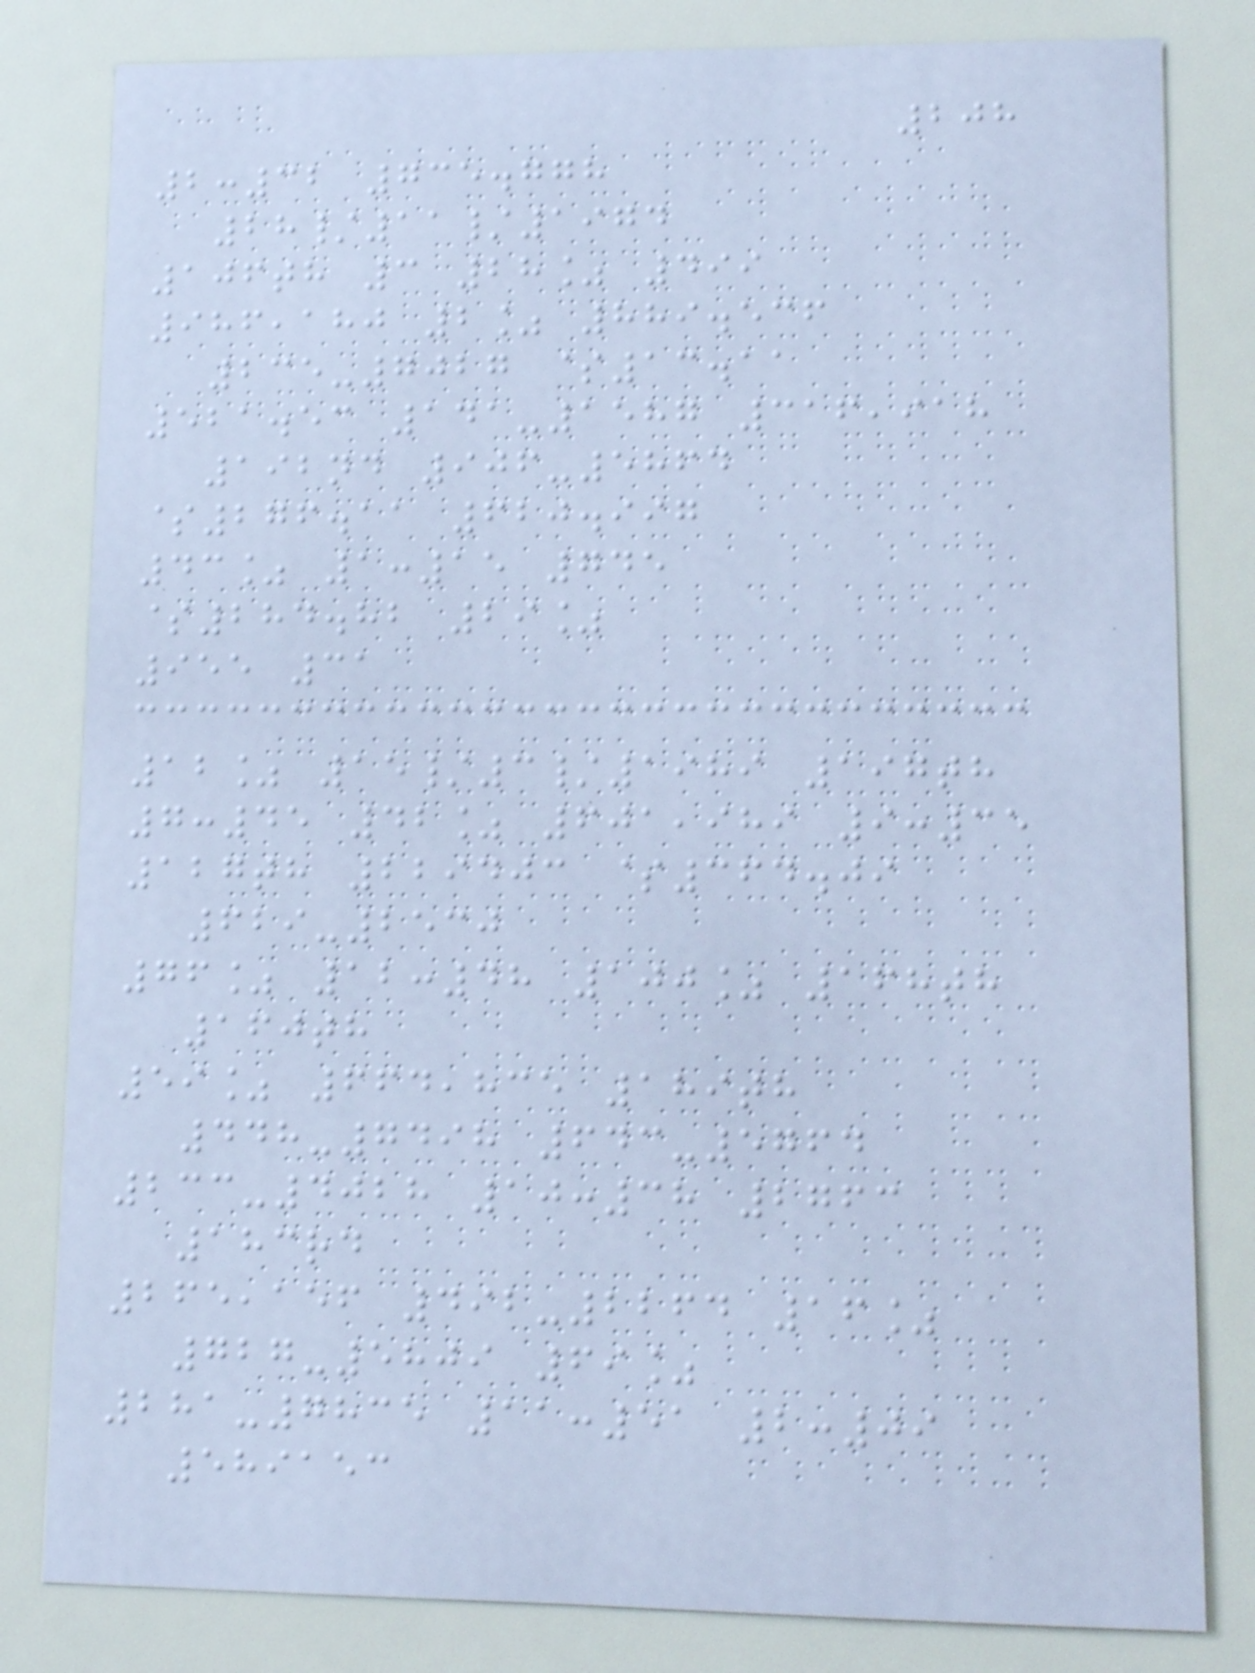208
2:32 735.778
28/11/1974
106th 3 28% 499
986,180 2% 889.536
235-7027 $13.11
521.53 141-1587 316,918
192nd 906-5864
$276.11 620.997
43% 1:15 745
$284.82 29%
955 31
12% 15/3/1989 197th
7:45 42% 601,989 9:35
127th 229403 $364.09
629-2530
76% 12:48 100% 168th
160th
59% 664,835 189th
448-7498 643-5764
233-4028 10:38 2763
183rd
265,156 492-2264 16%
727-5809 69%
281-7835 11:51 2:09
589153
